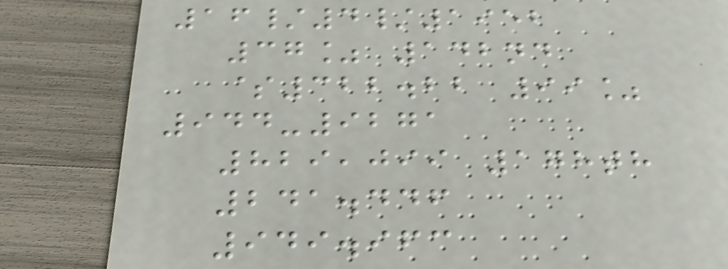16/4/1952
37% 142nd
$322.22 99%
944-9271
829,099 178th
241.446
949.963
